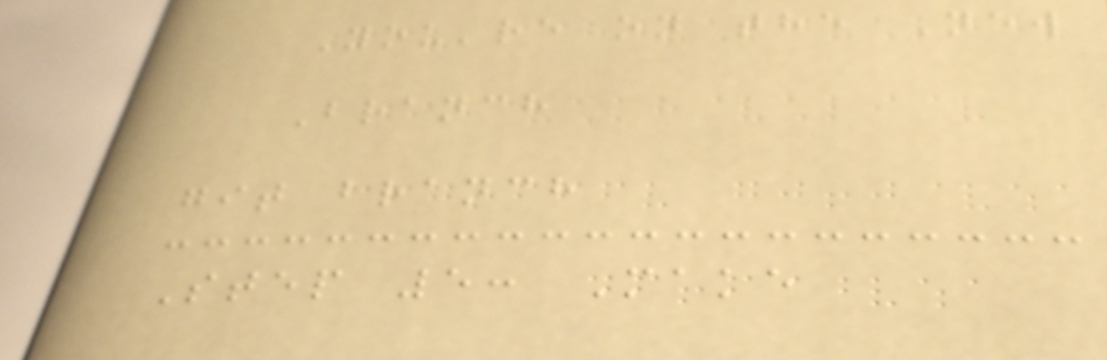You're on the New
Branch
git branch
Step 5: Make
